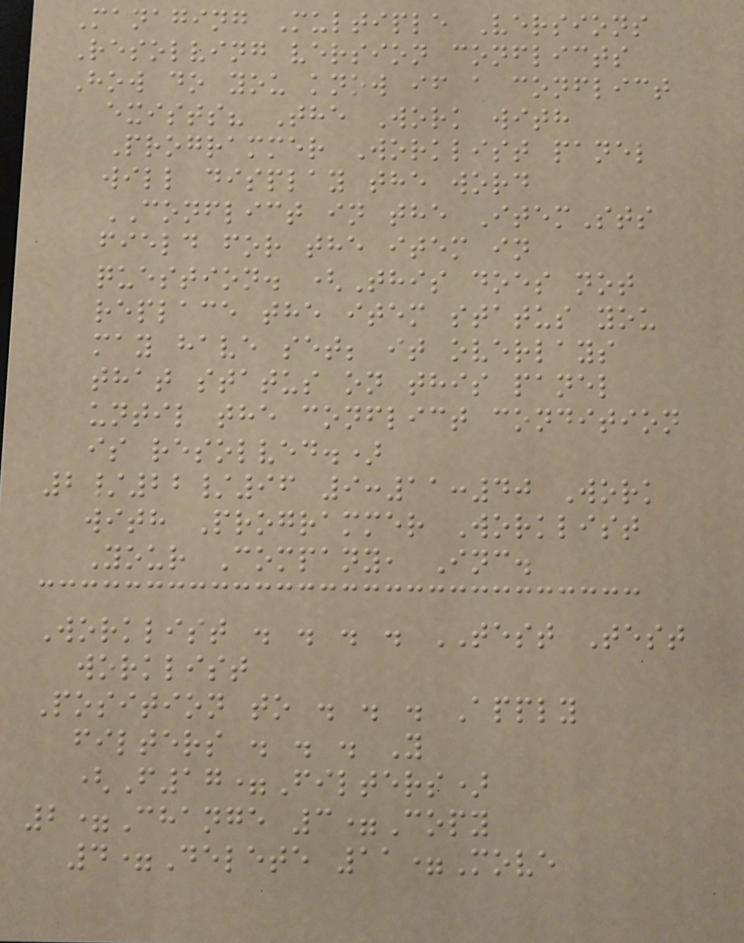Managing Multiple Versions
Resolving version conflicts
How do you know if a conflict
exists? The Work with
Programmer Worklist panel
will display the word
CONFLICT in the ItemSts
field for the item in
question. (This does not
replace the item status you
may have set; it overlays
that status on this panel
until the conflict condition
is resolved.)
2/22/96 9:11:40 Work
with Programmer Worklist
Your Company, Inc.
Worklist . . . . TEST Test
worklist
Position to . . . Apply
filters . . . Y
(F17=Filters)
2=Change 3=Copy
4=Delete 11=Move
